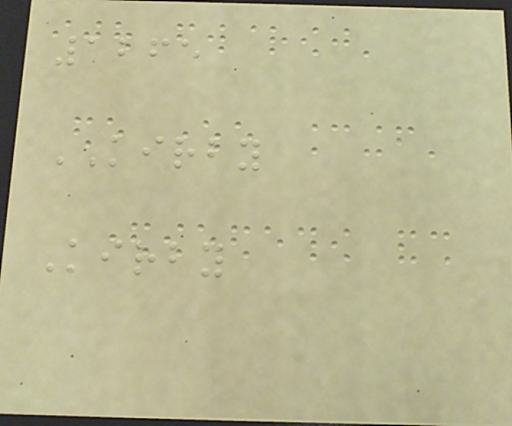1265
KIRBY
Kirby
